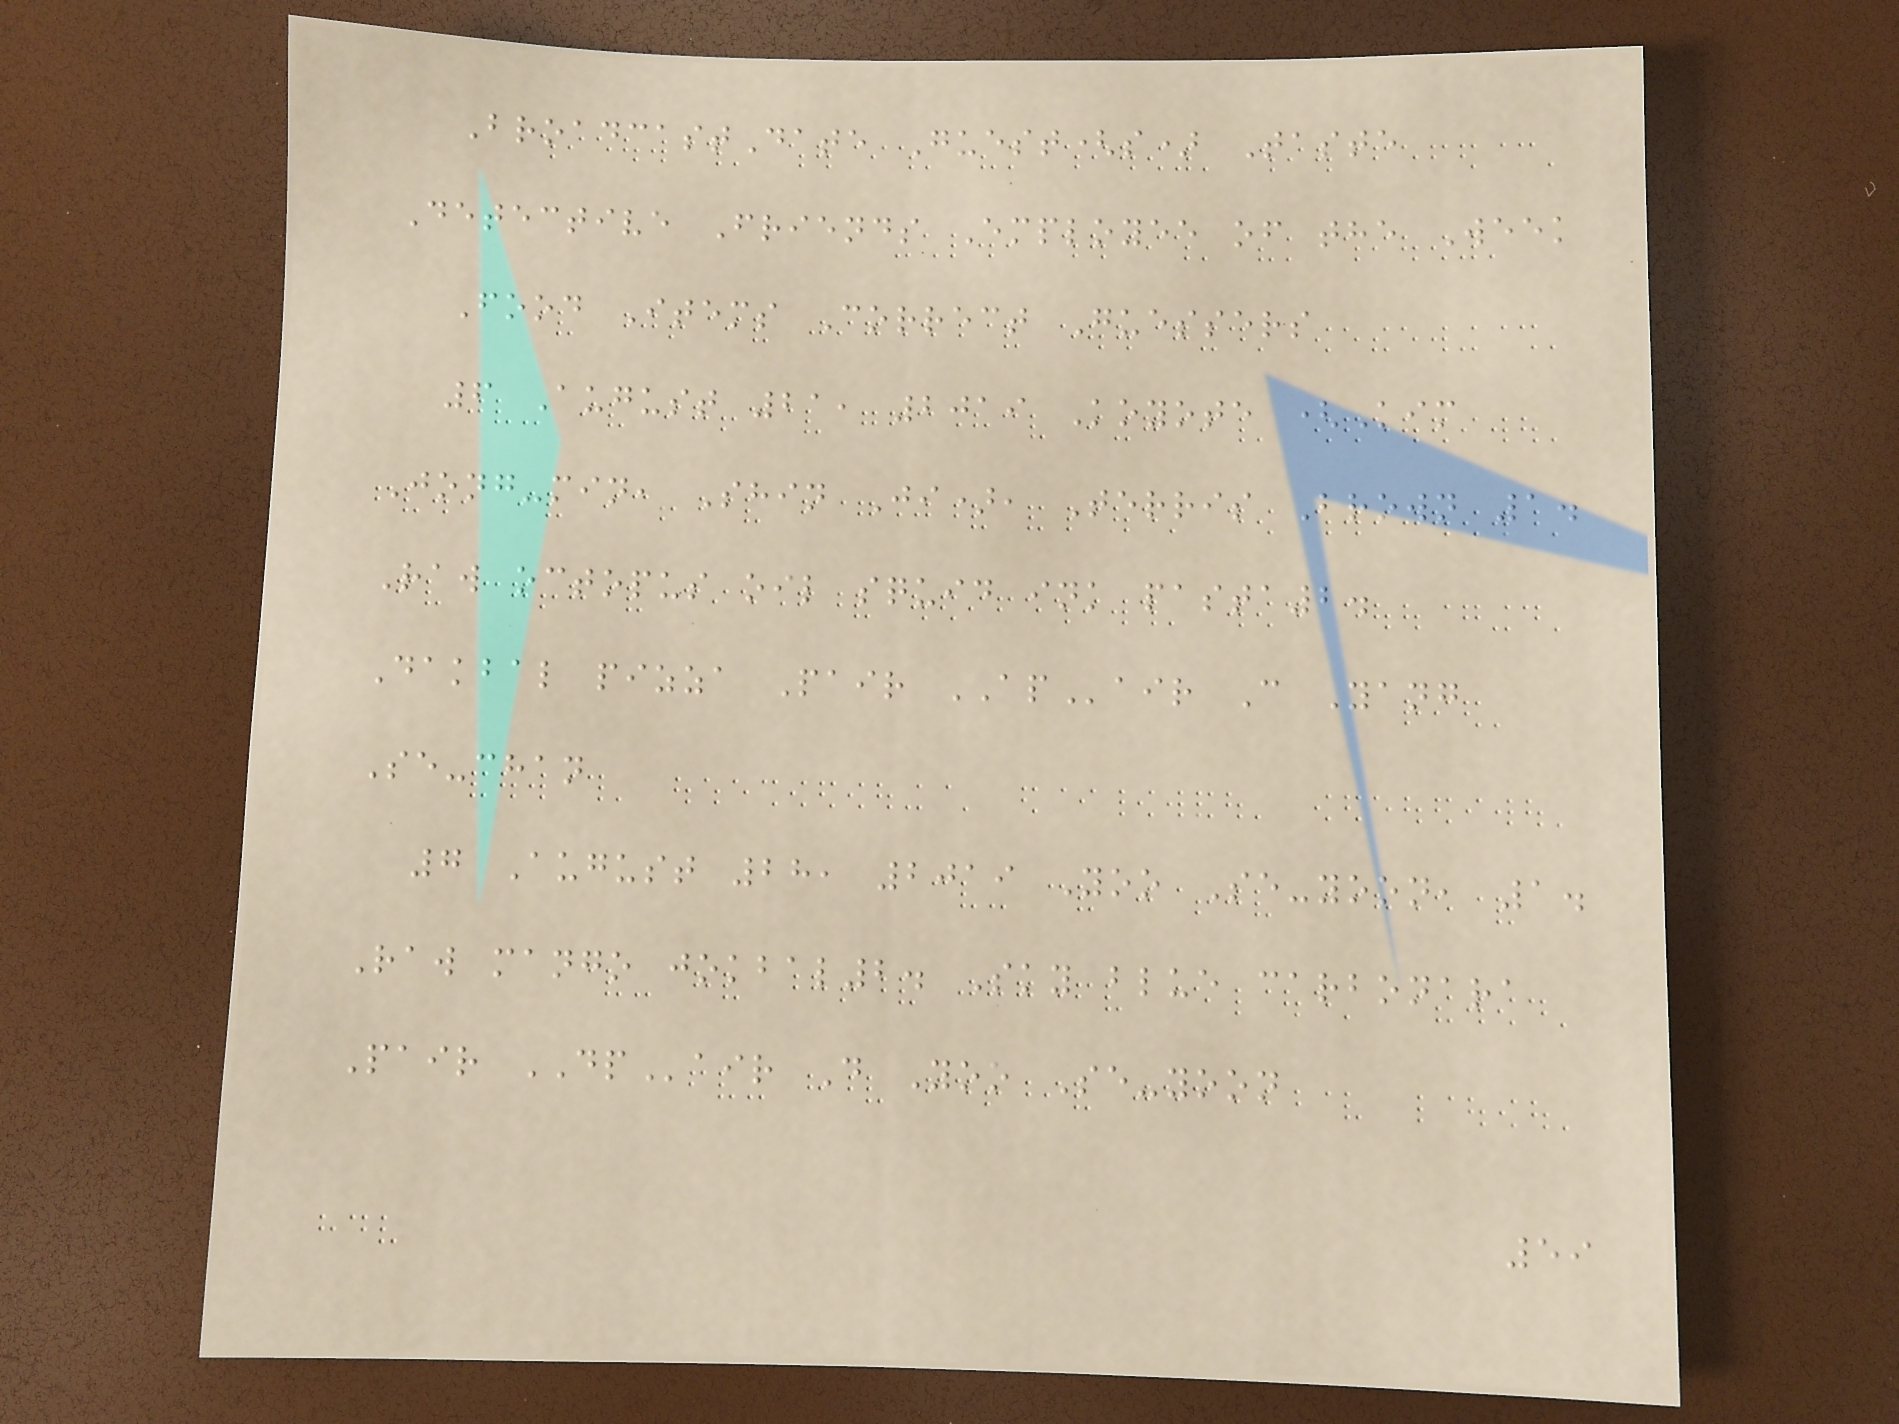BroadcastDate Guest(s) Taste
Detective Friends Employee of the Week
Food Items Correct Guessers
6 August 21, 2019 Koyote (Kim
Jong-min, Shin Ji), Terris Brown 1.
Raw octopus oil squid ink pasta2.
Dakbal pizza Pair APair C Yang
Se-chan
7 August 28, 2019 Yoo Se-yoon, 1.
Raw mango jokbal2. Sky blue carbonara
Pair DPair D Yoo Se-yoon
59
